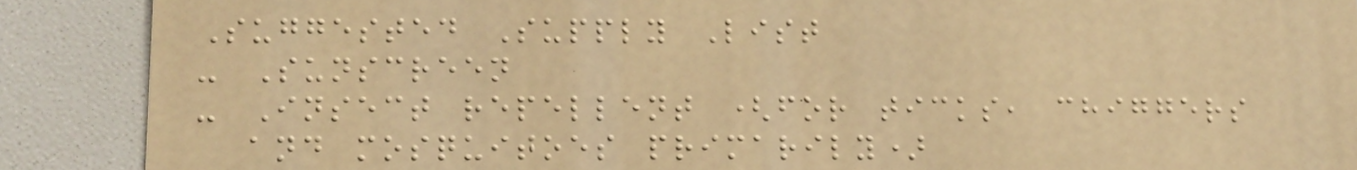Suggested Supply List
- Sunscreen
- Insect repellent (for ticks, chiggers
and mosquitoes primarily)
